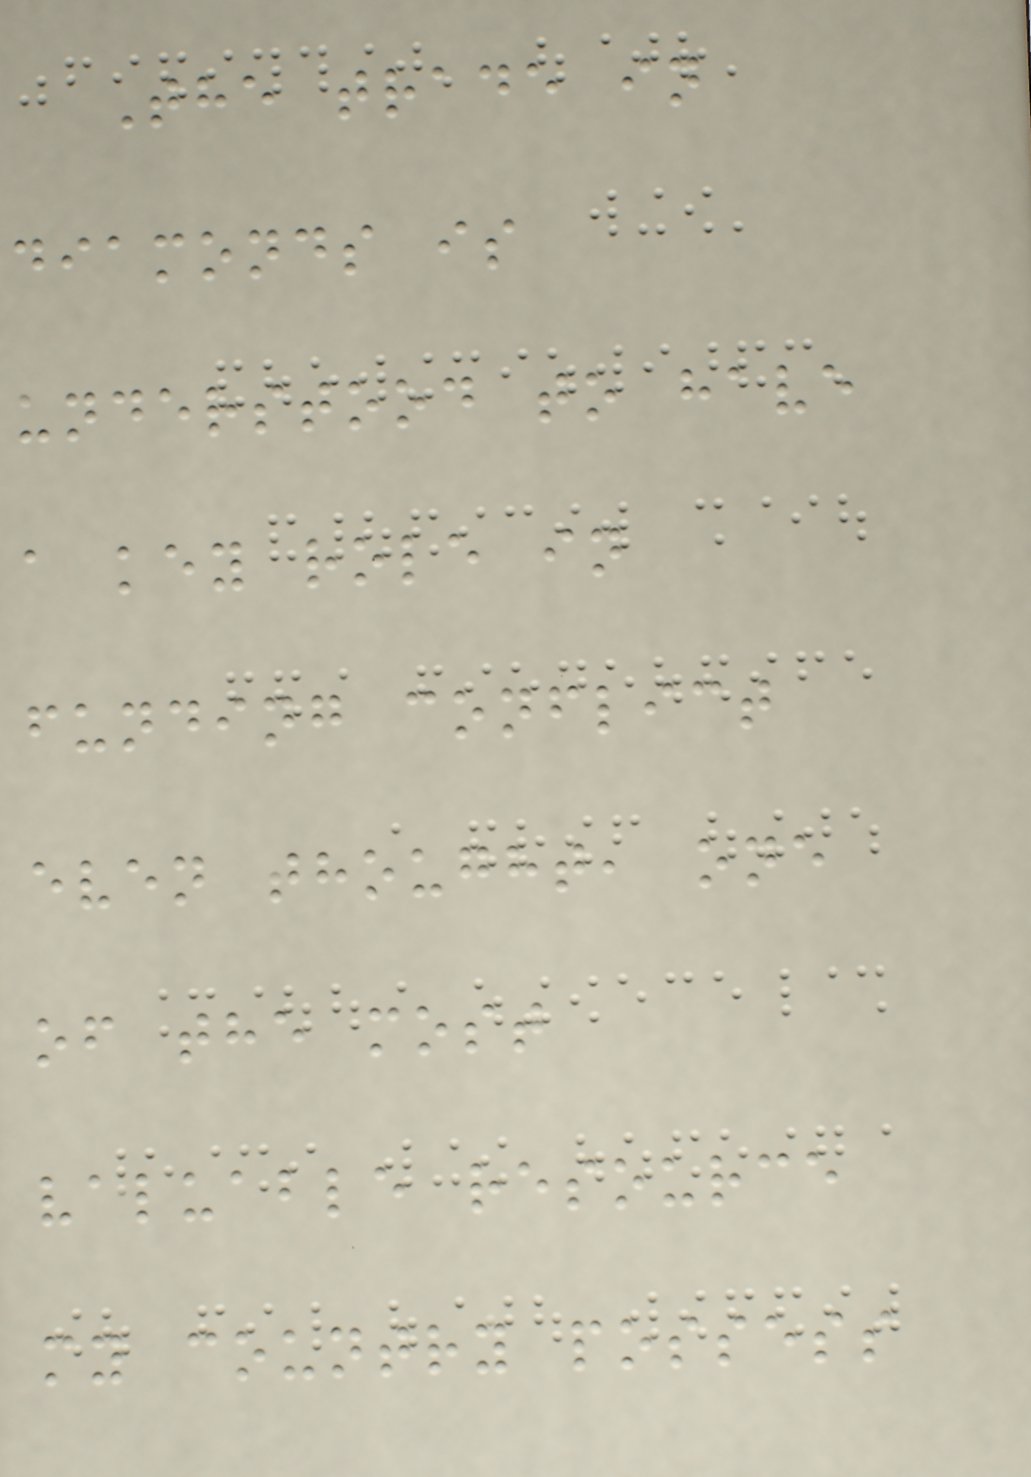The trade in
diamonds is
understood to have
a key role in
funding conflict
even thought, one
of the most
valuable resource
my country possess
